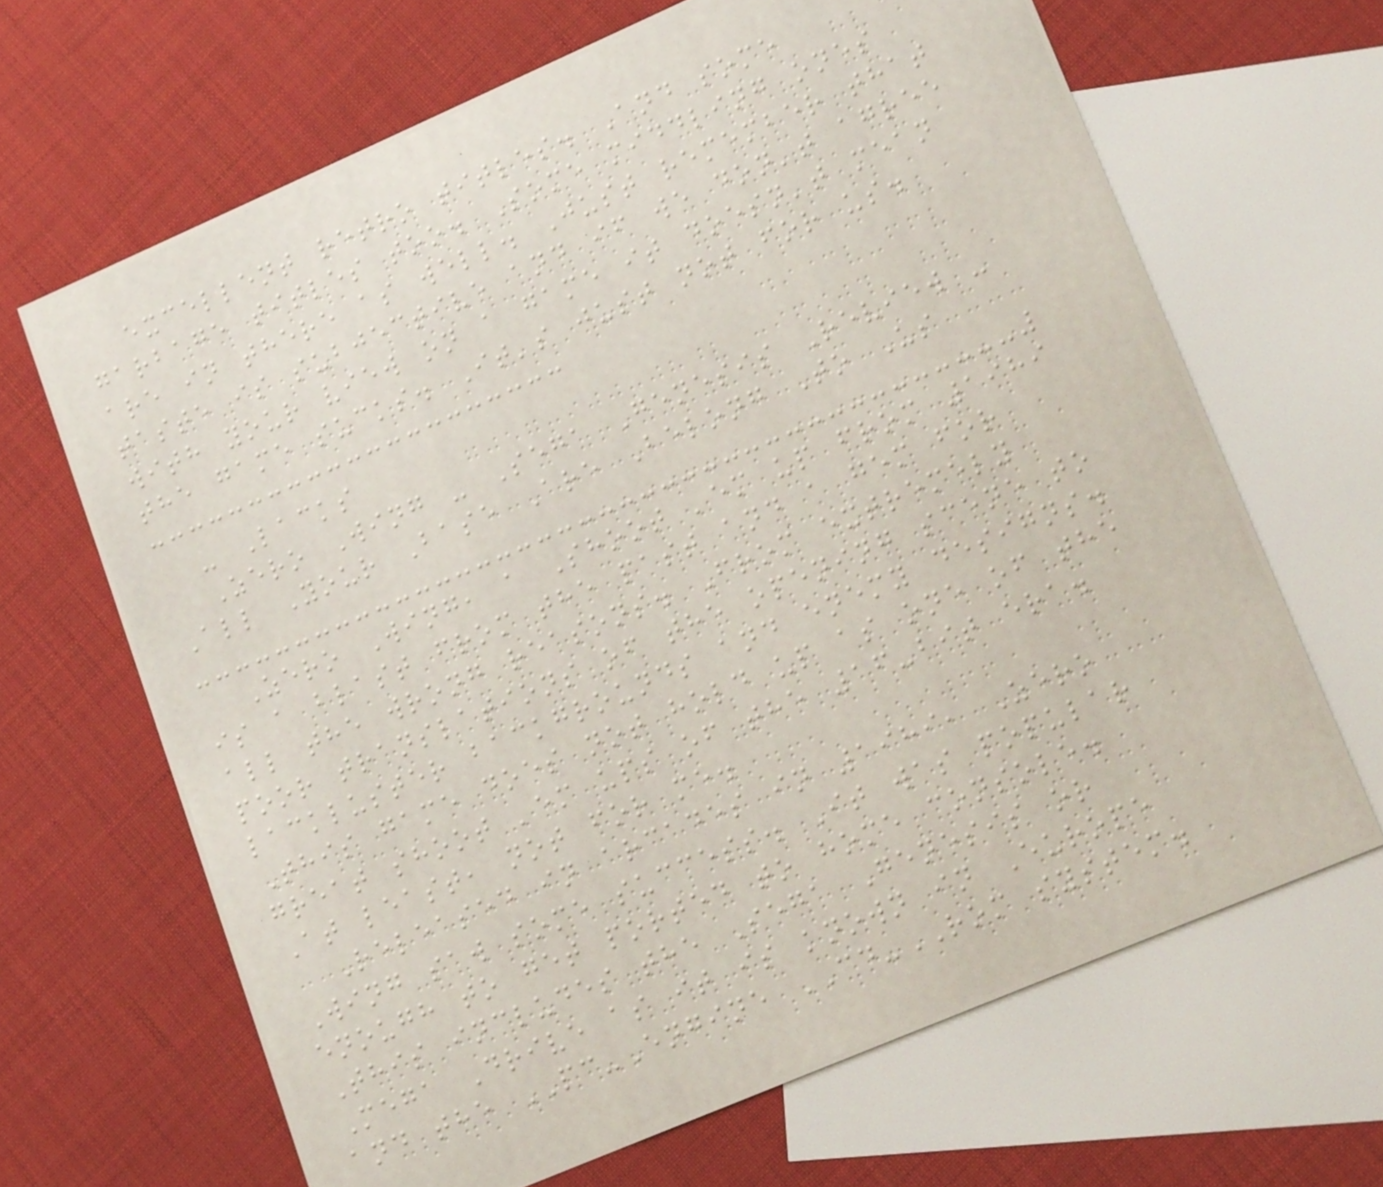excellent retro titles. And some
garbage titles too. Some middling ones
are in there as well. Just remember that
taste is subjective and if we don't agree
with your view on a game it doesn't mean
the game sucks. It's just not for us.
- Lacks
Zero Wing - Sega Genesis Review -
All Your Base Are Belong To Us
Zero Wing, a Shoot 'em up from 1989
is a blast from the past and a gem for
all the wrong reasons. From extremely
poor translations of the opening scene to
lackluster backgrounds and enemy designs.
This game does not hold up as one of the
great shoot 'em ups of the 16-bit era.
At least, not for me.
Released in arcades in 1989, Zero
Wing saw some success. It was popular
enough to get ported to home console.
This includes the Sega Genesis or
Mega Drive as it is known in Europe
and the PC-Engine CD-ROM system.
